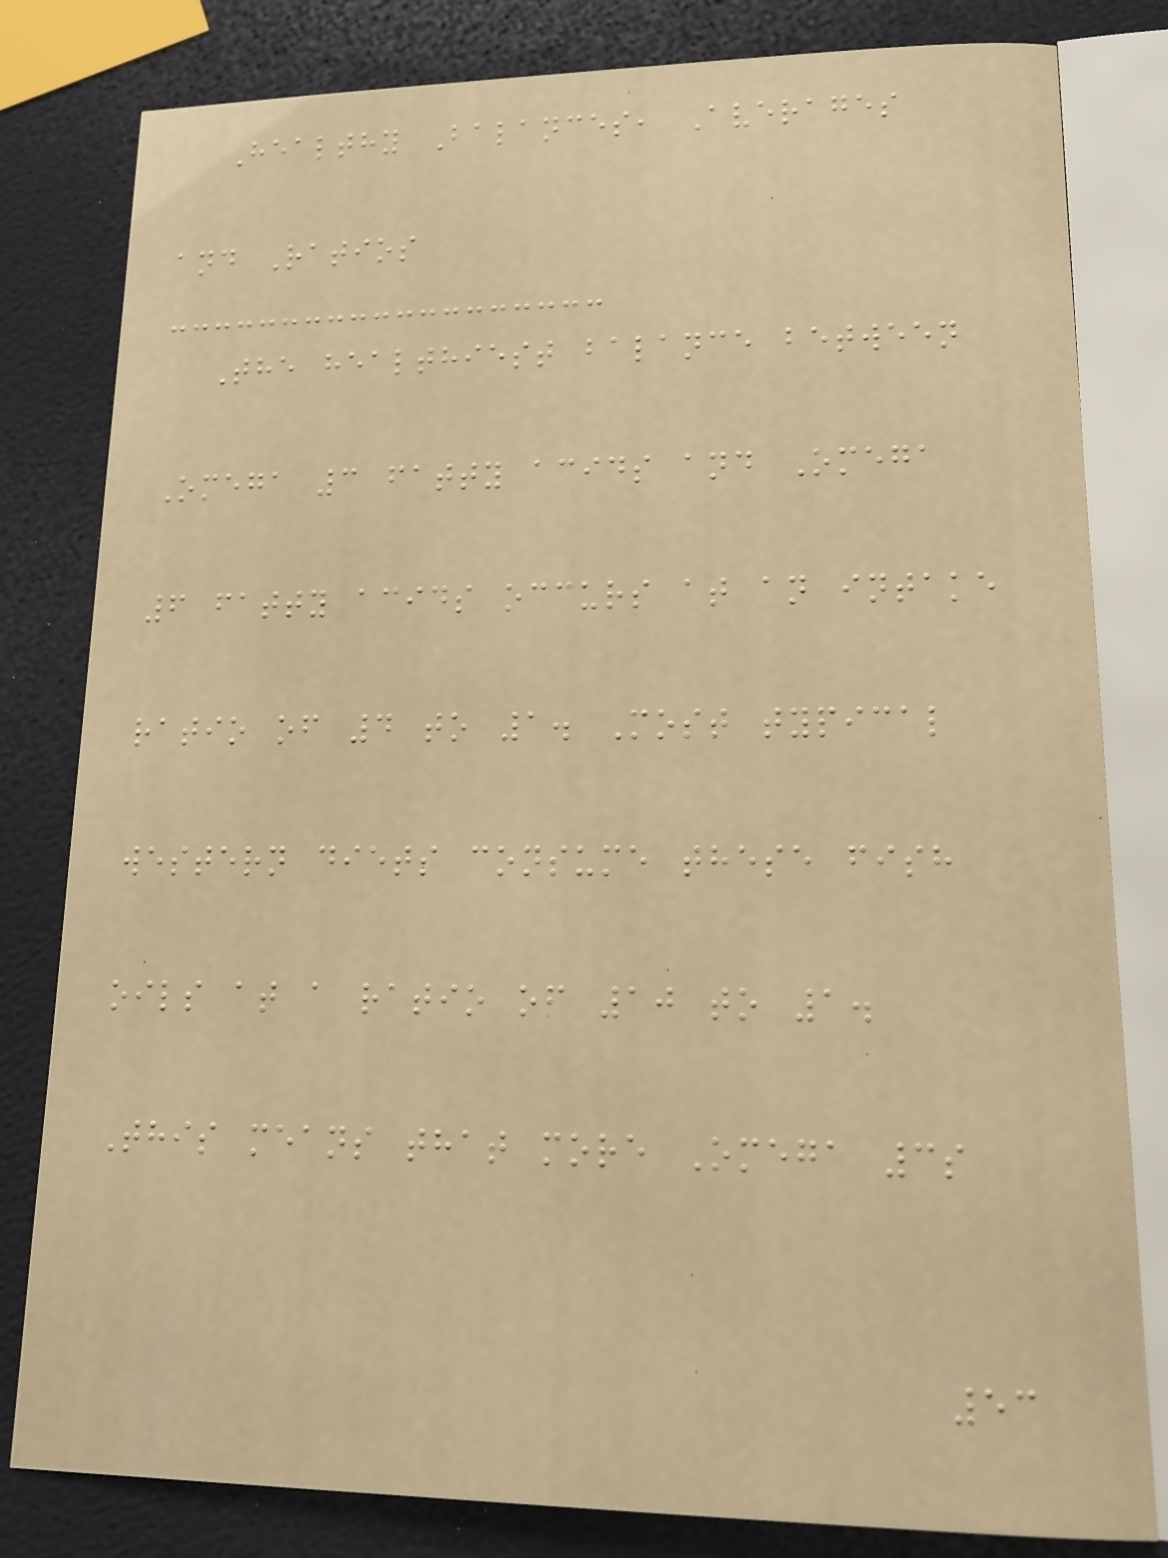Healthy Balances, Averages
and Ratios
The healthiest balance between
Omega 3 fatty acids and Omega
6 fatty acids occurs at an intake
ratio of 4 to 1. Most typical
western diets consume these fish
oils at a ratio of 10 to 1.
This means that more Omega 3s
53
